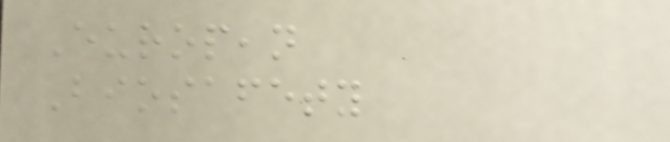European
Biosafety
